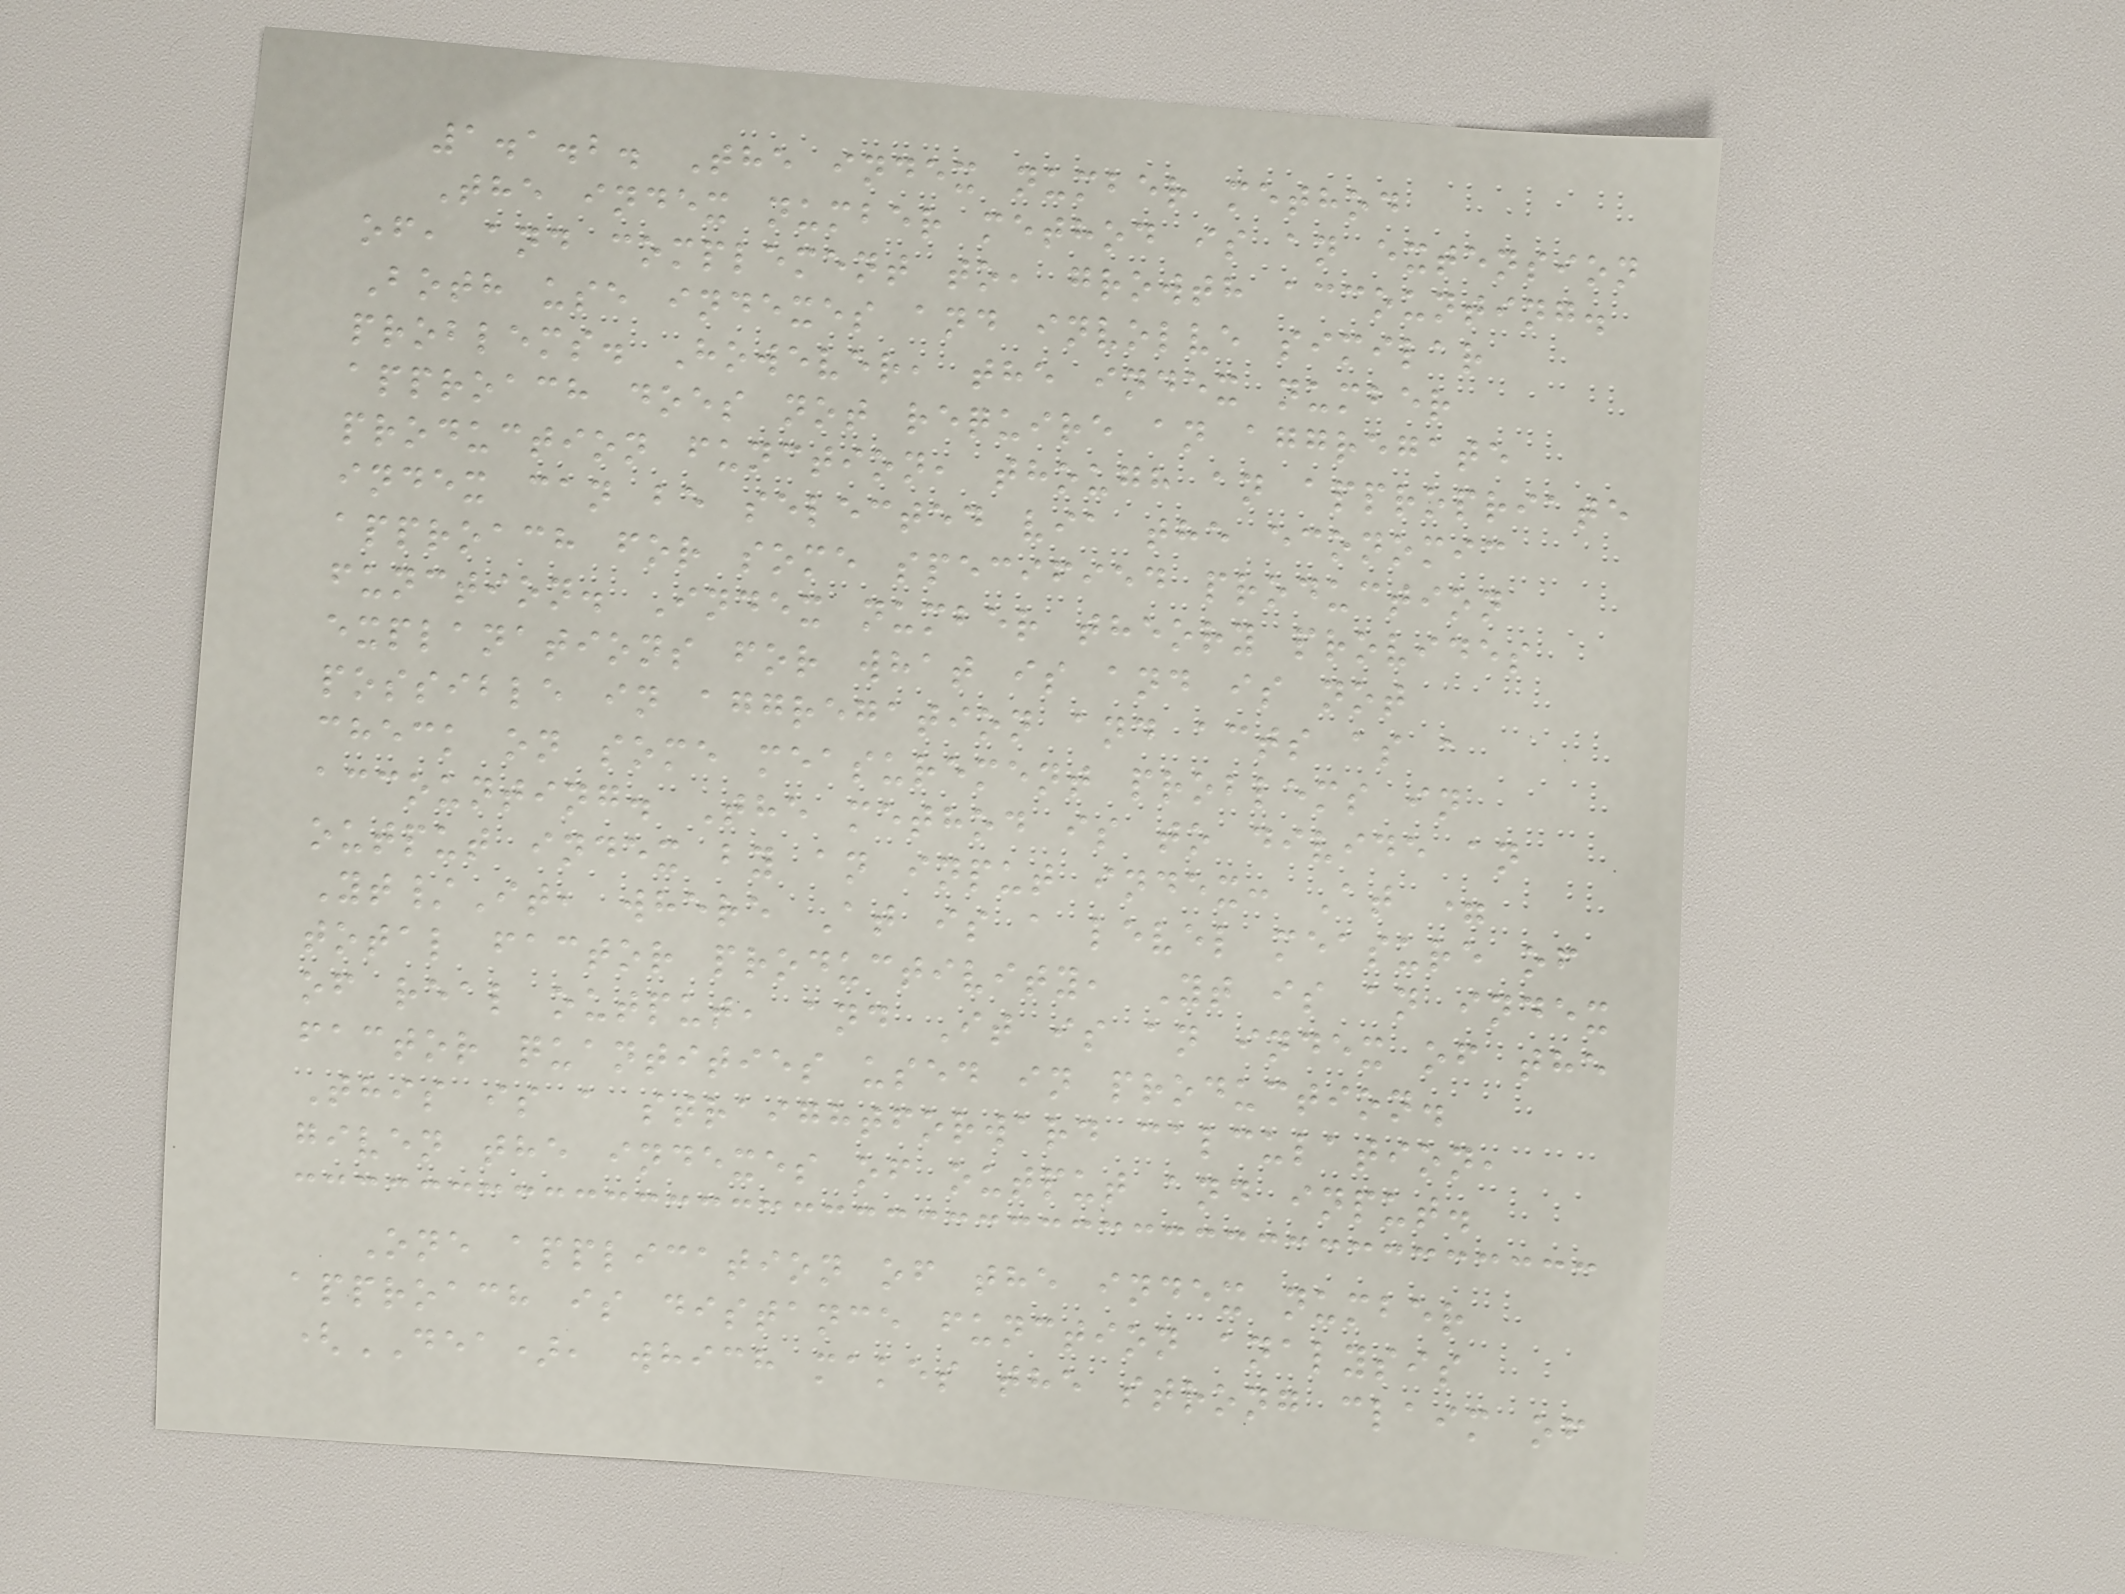1.1.2. The index number method
The index number method is an extension
of, and complement to, growth accounting.
Both use indexes and involve similar
problems. However, the index number
approach does not require an aggregate
production function, though an appropriate
index can be selected via the economic
approach for some specified production
function. Index number theory provides
explanations for what is and is not
possible in aggregation and acts as a
check on some measurement problems in
accounting. The method is to divide an
output index by an input index: At =
Yt/It, where At is a level measure of
total factor productivity, Yt is an index
of real output, and It is an index of the
factor quantities used in production.
This is a straightforward calculation,
given the indexes of output and input.
One application of the index number
approach is distance function analysis
(DEA), which makes the strong claim of
